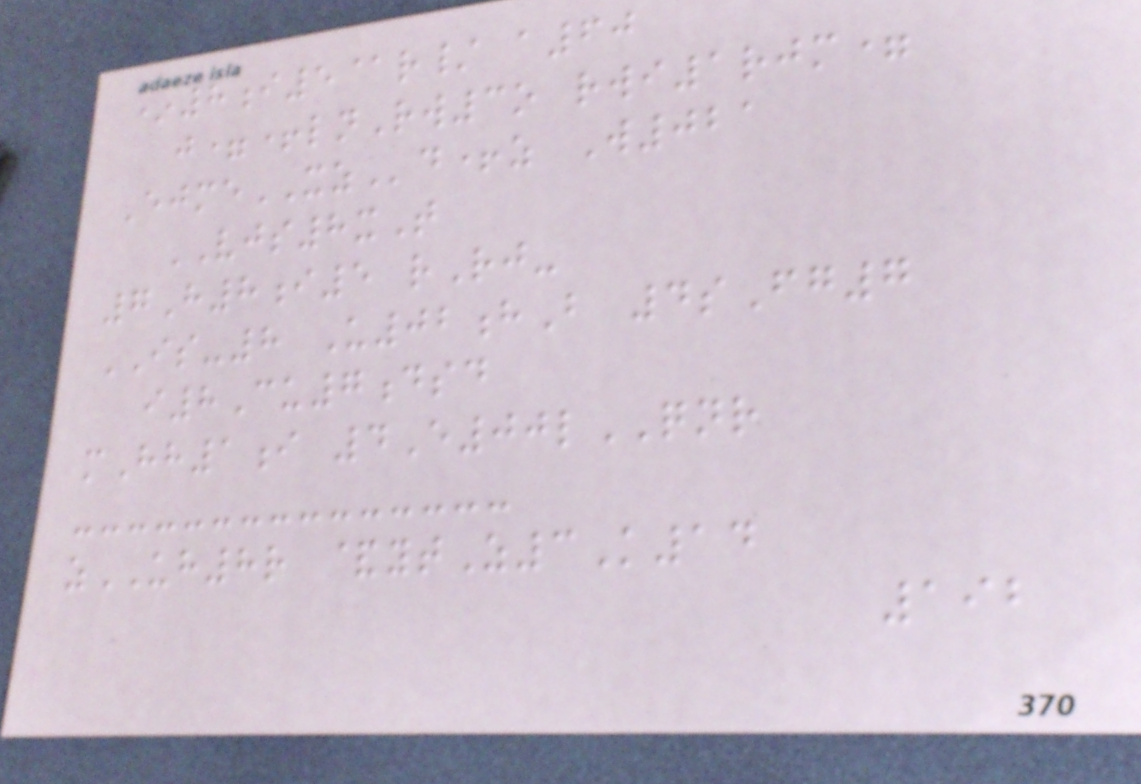*8i5@r/ a60
j=+lnRw3o rwi1rjm=
EjmeXZd+z W021
VJS8xT
7H8i5 rRj-
IS-8 U02hB 4sFg7
i8Cu7dsd
mHh1i 4E00lQNR
zUH8r &ytZ3K14
192
